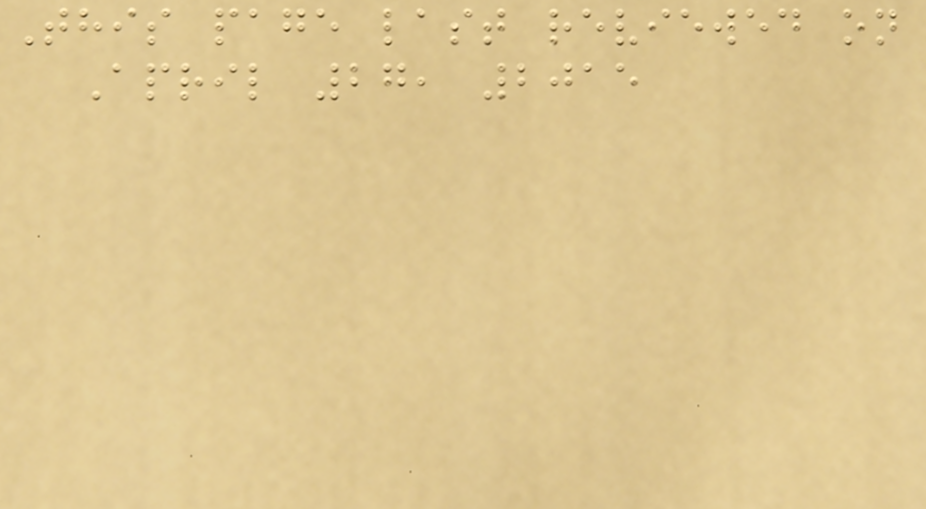This page last reviewed on
April 27, 2015
